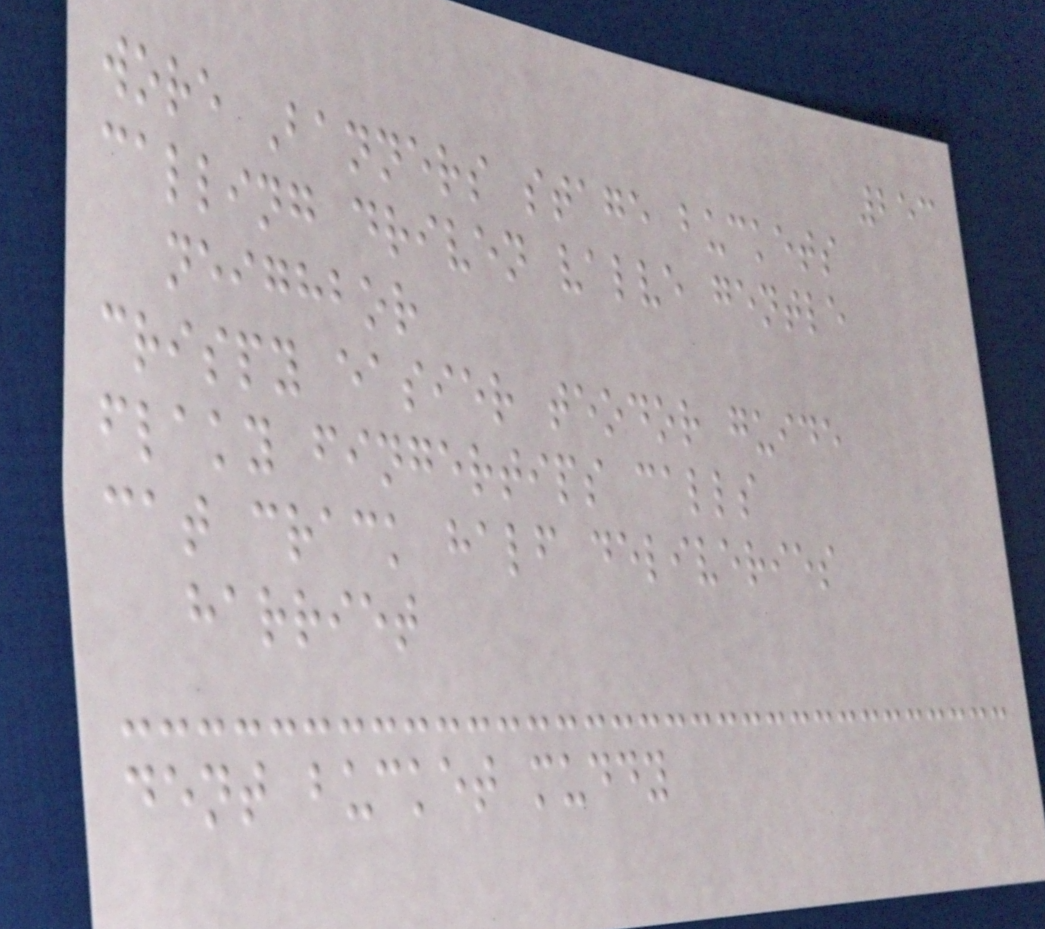253
wore Banners stage buckets
calling driven valve gentle
neighbor
crispy easier teodor guide
flaky fingertips calls
cat crack half deliveries
harriet
dent bucket muddy
